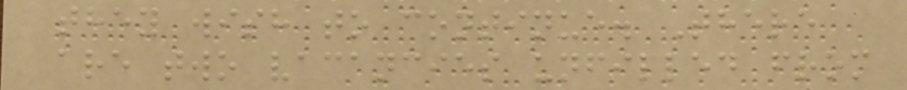they wish to continue. There
are two vacancies unfilled from
